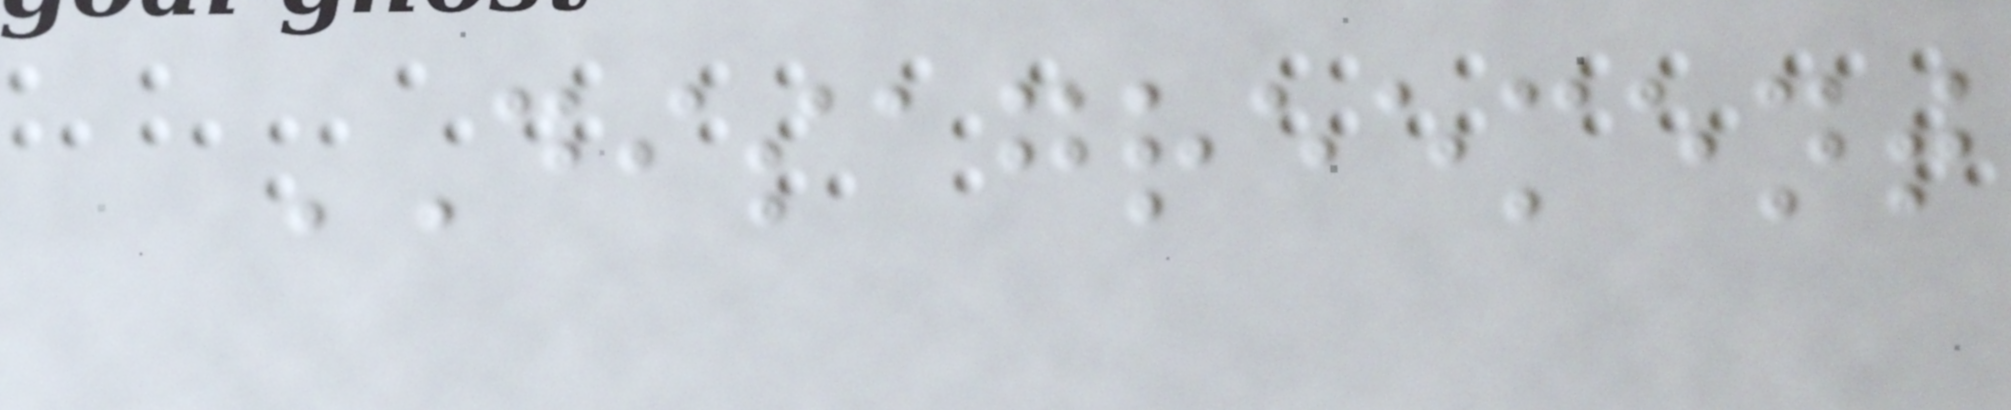DISAGREEMENT
